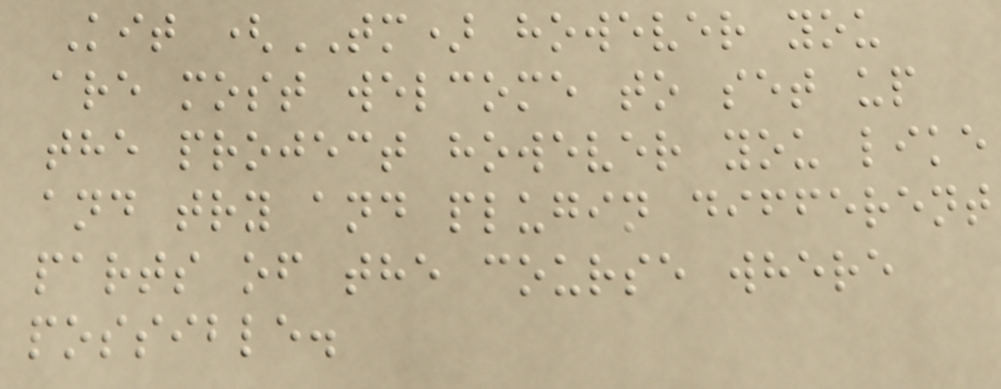Kit (TM) however you
are most welcome to set up
the project however you like
and try and plugin different
parts of the course where
possible.
